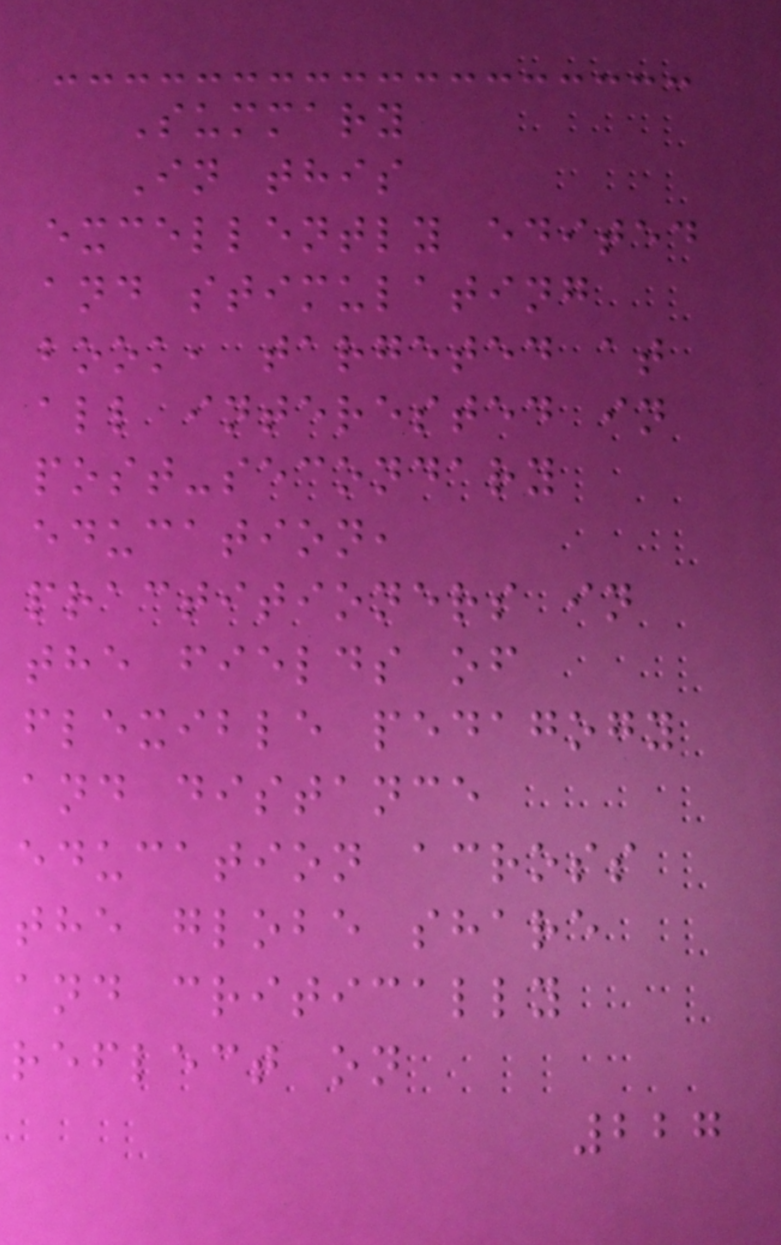Summary
In this
excellently edited
and stimulating
book, targeted at
all interested in
post-secondary
education,
practitioners in
the fields of
flexible pedagogy
and distance
education across
the globe share
and critically
reflect on
227
